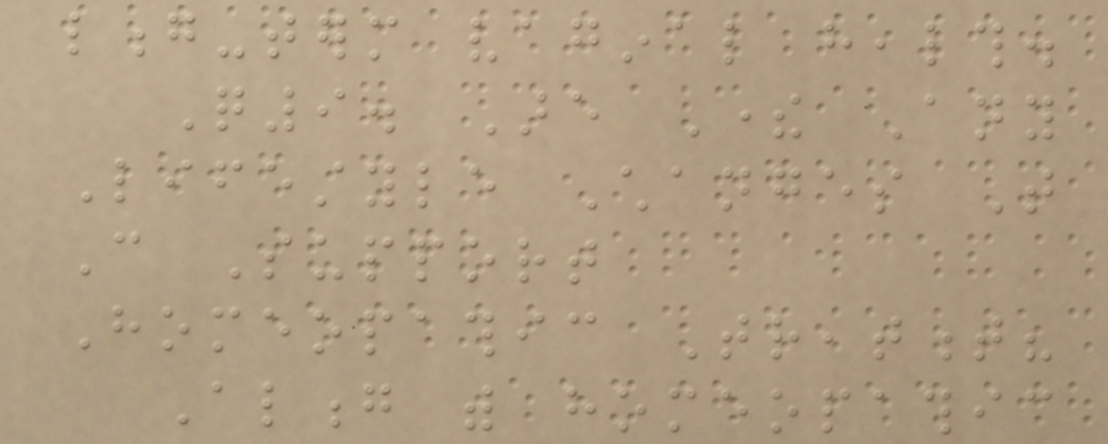long-term vaginal health.
Q9. Are There Any
Lifestyle Changes That
Can Support
Homeopathic Treatment?
Along with homeopathic
